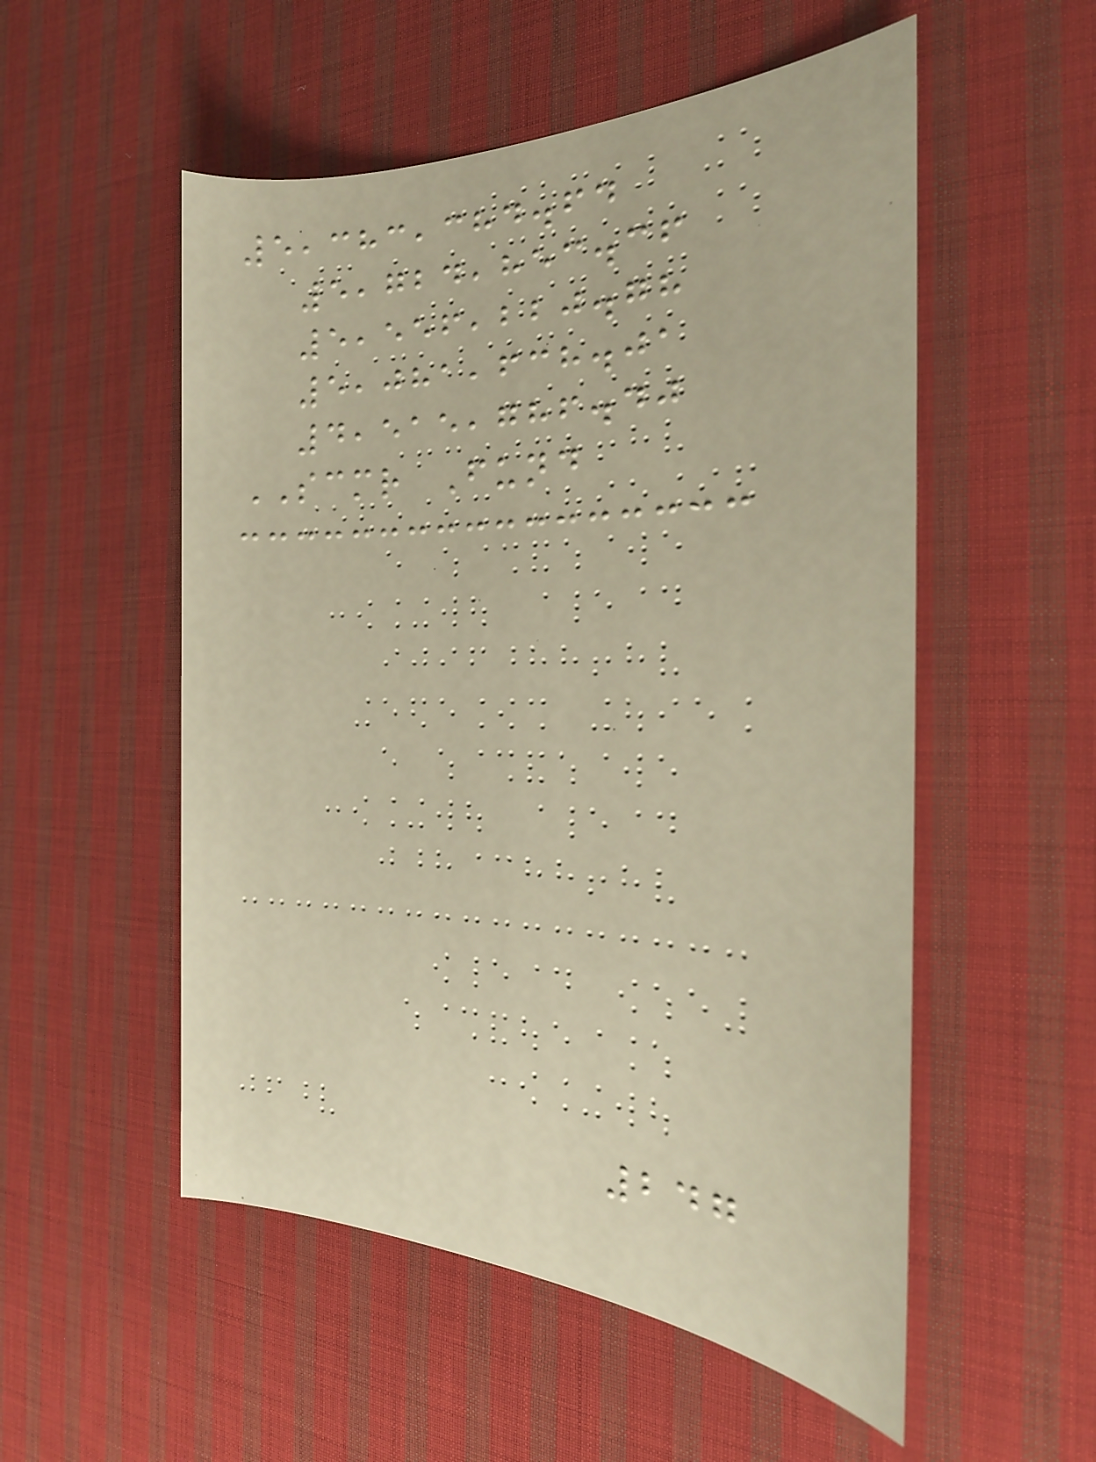5,383,384.64
5,724,853.36
5,556,220.78
5,081,638.01
4,515,786.40
SCMR Fund
247
